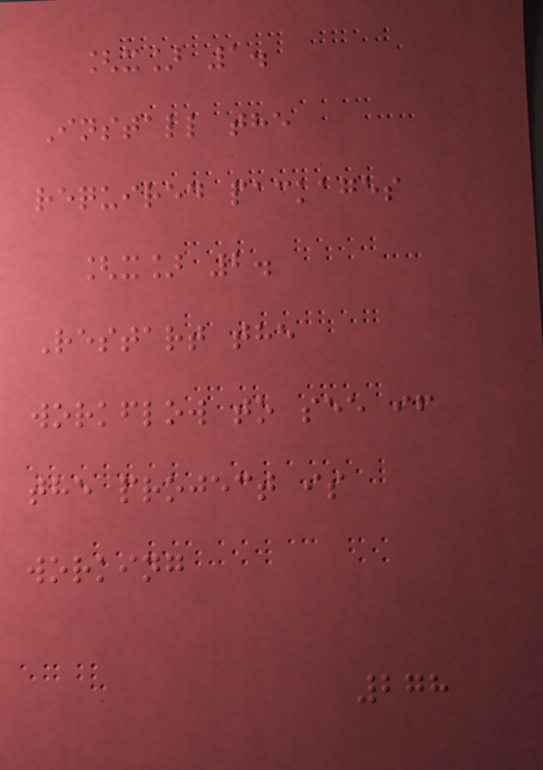[x] 1.
Install the
required packages
[x] 2.
Restart the
workflow to see if
the project is
working
278
